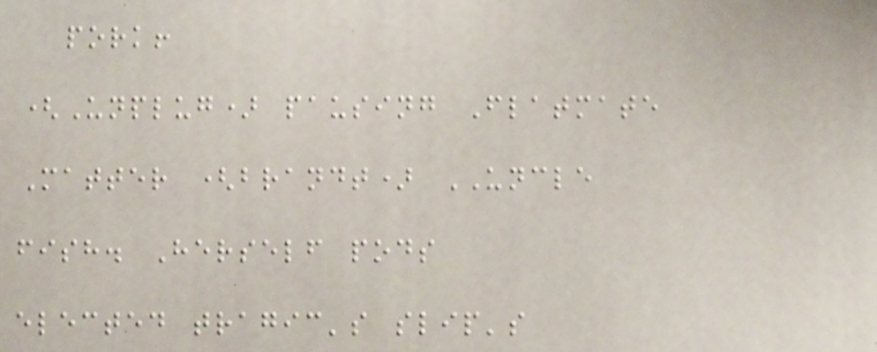pork!
(Unplug) pausing Flatmate
Matter (brandt) UNCLE
fish. Herself pods
elected tragic's slip's
